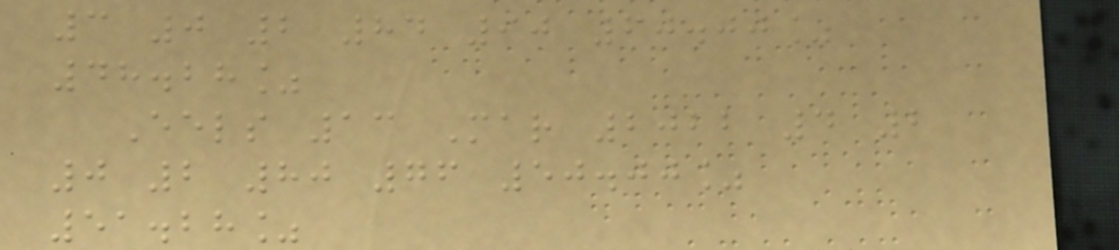3 0 2 84 90 60.00%
48.28%
Eels 13 Mar 2022 4 2
0 2 80 76 50.00%
51.28%
